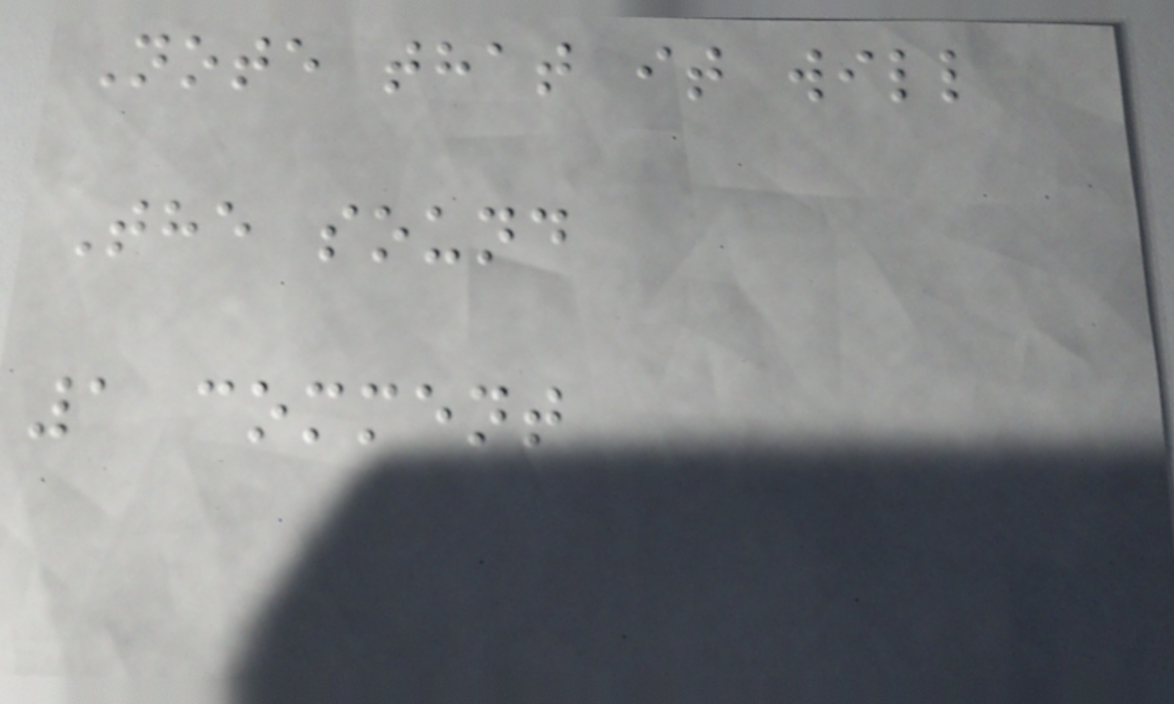Note that it will
The sound
1 comment
